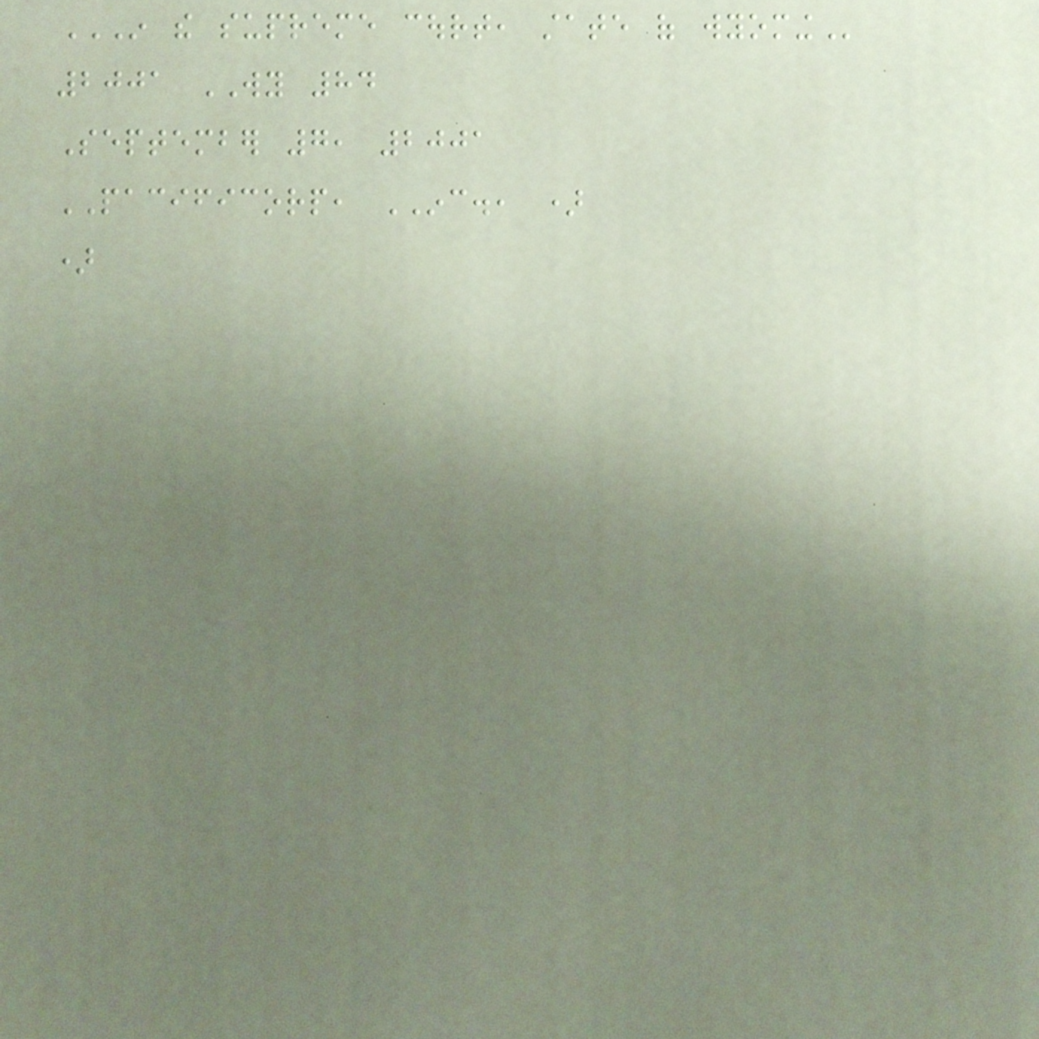IN THE SUPREME COURT, STATE OF WYOMING
2001 WY 84
September 7, 2001
PACIFICORP, INC., )
)
